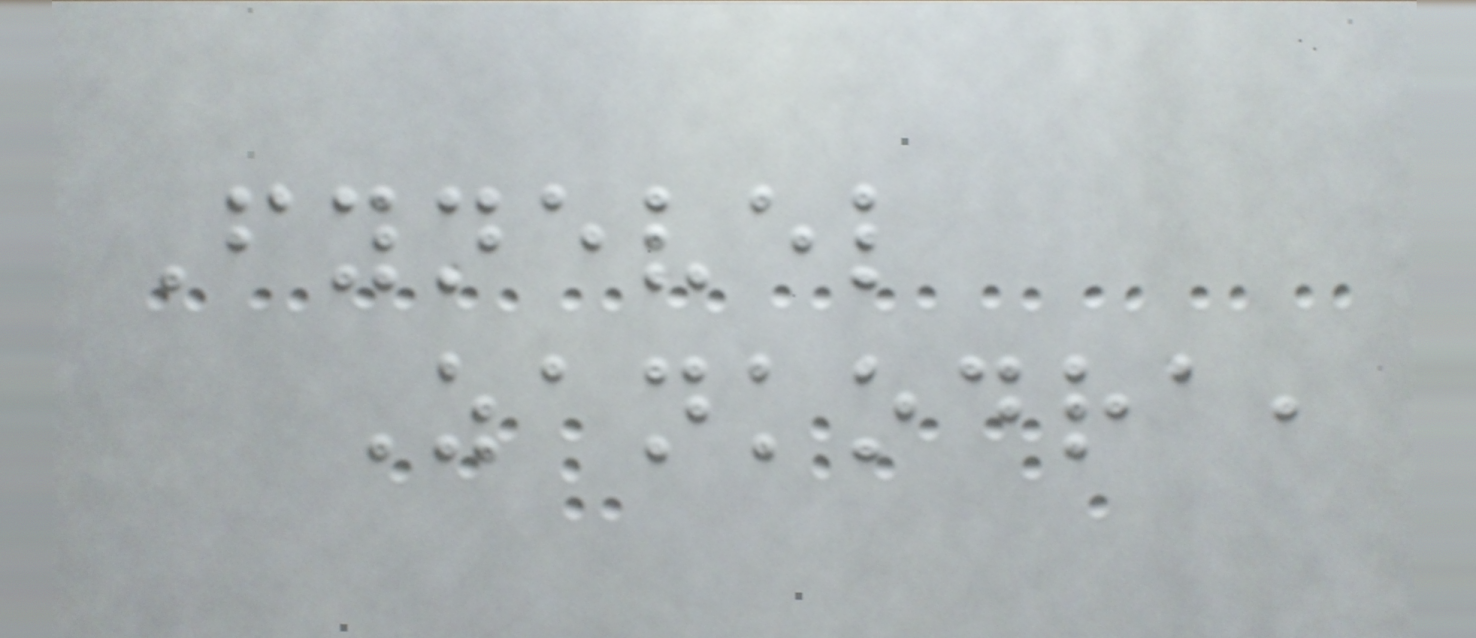Fynevel
Zankodra,
